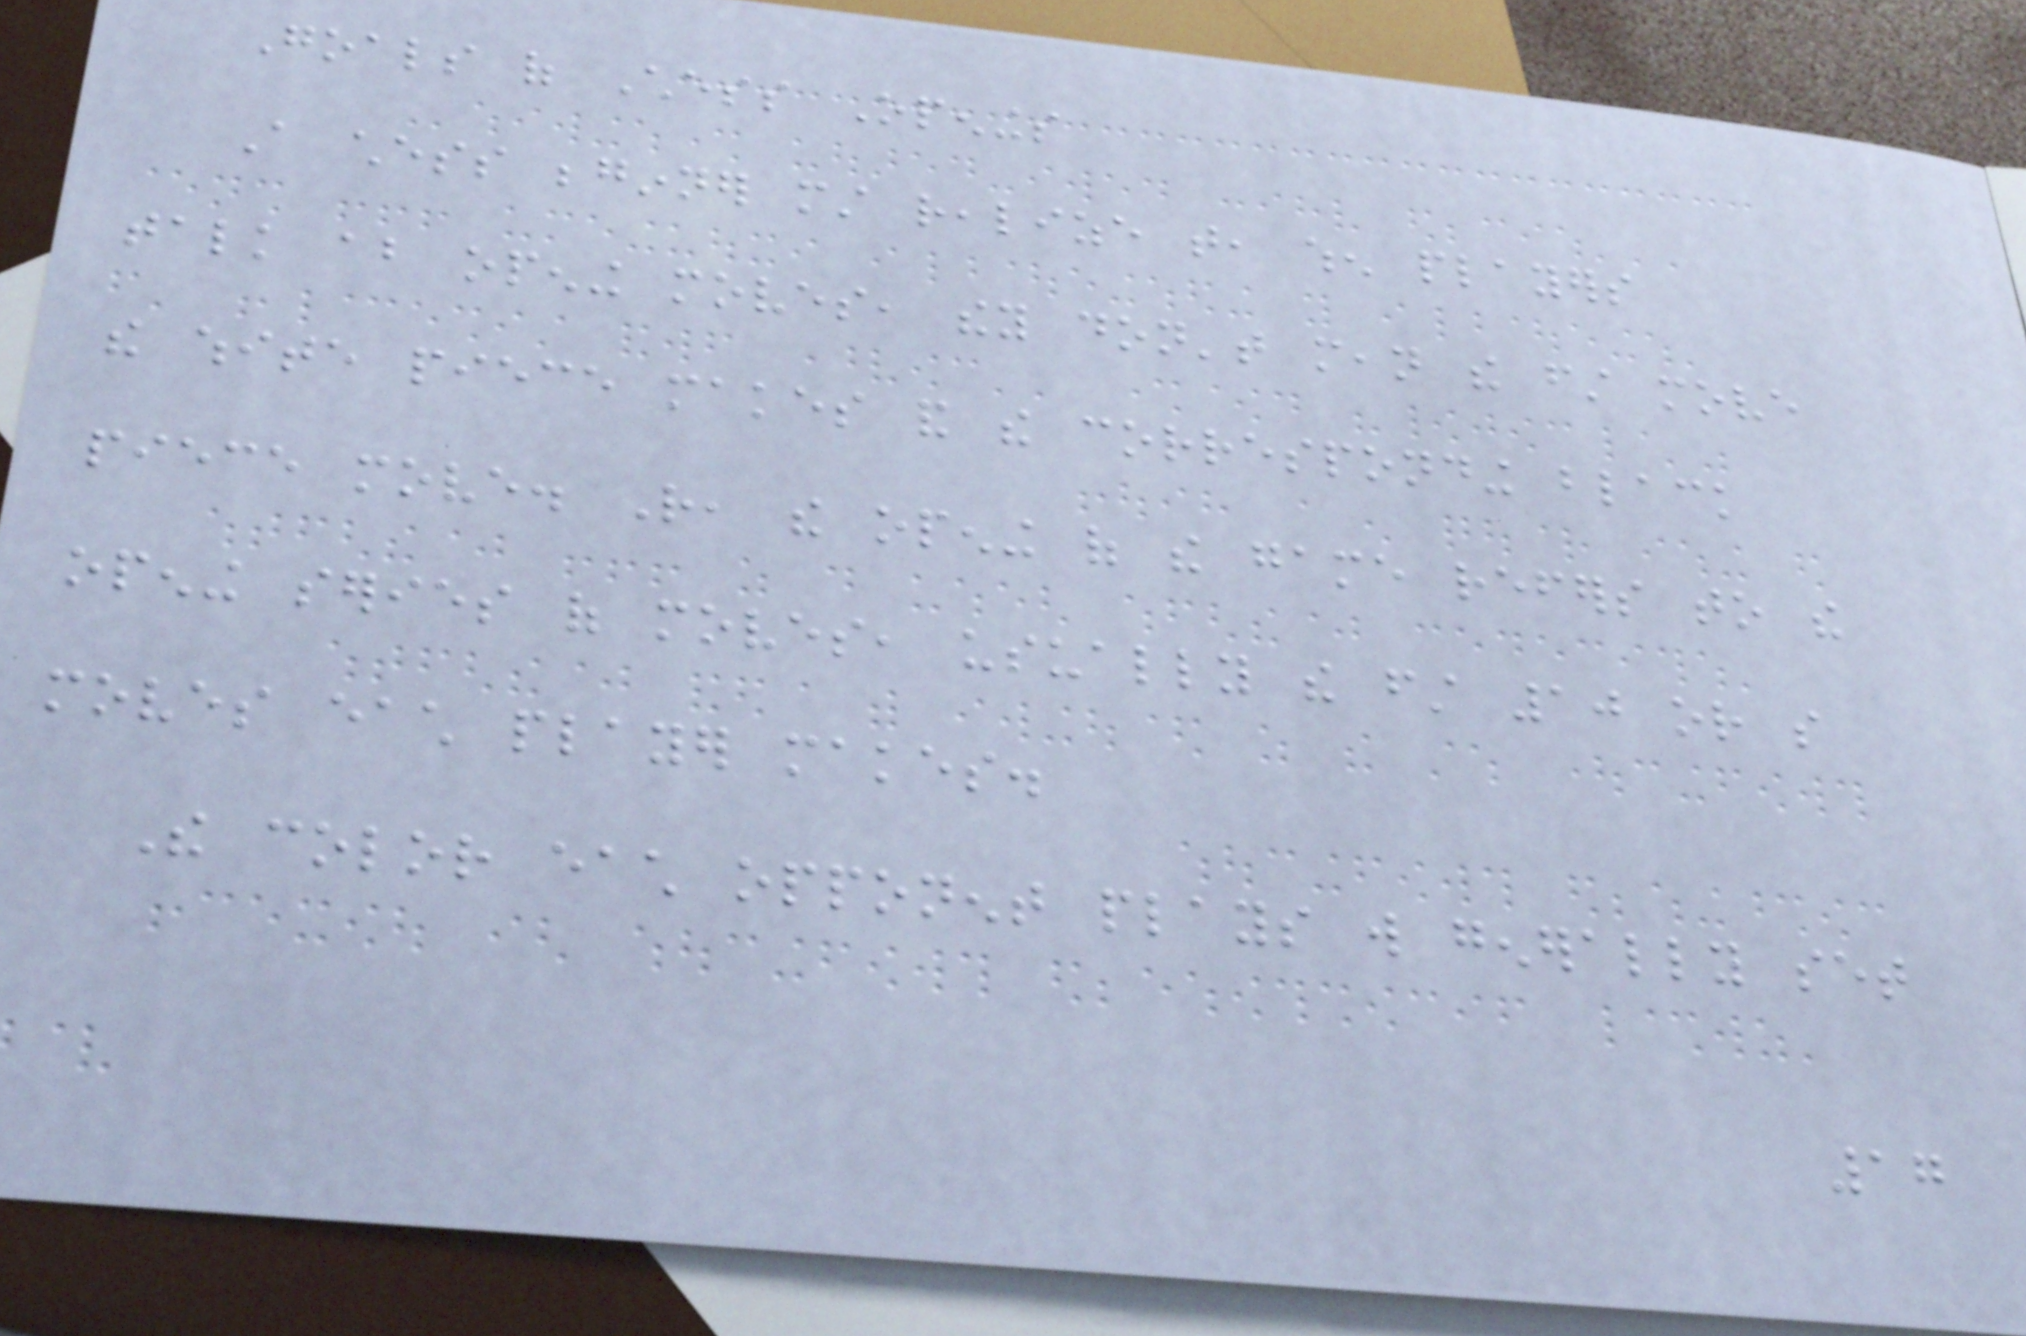Goals of Chess Openings
A chess beginner must realize that, when players
talk about opening moves, they don't mean the first move
the white piece makes and the corresponding black
piece move. Rather, the opening of the game refers to the
opening series of moves, usually the first 10 or so
moves each player makes.
The color each opponent plays will generally set
17
